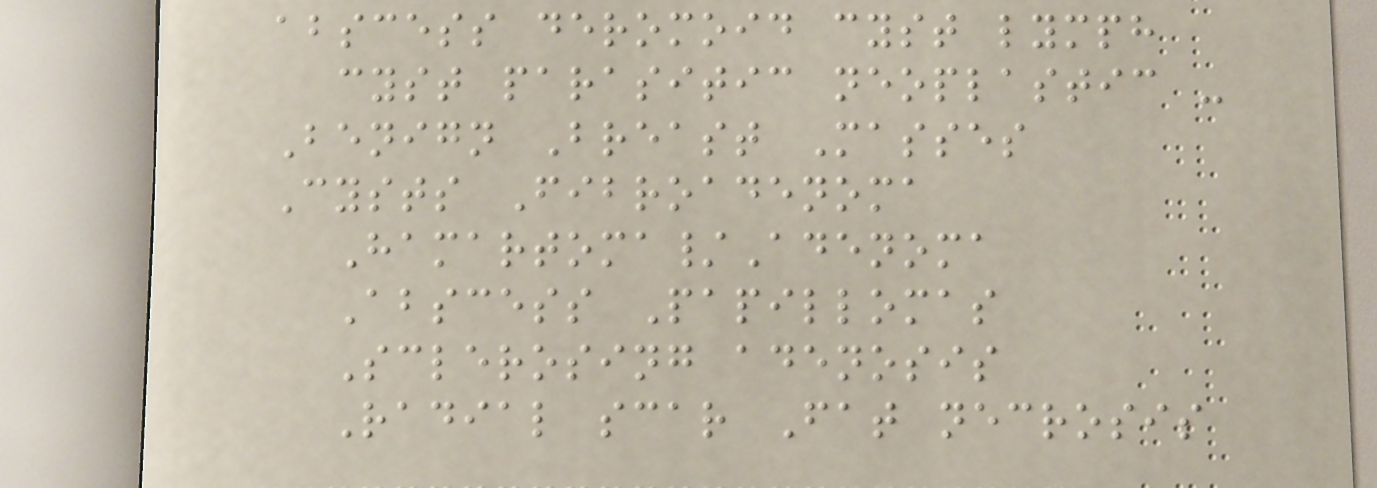abscess deromoid cyst lymph
cyst parasitic neoplastic -
Benign Breast Masses
Cysts Fibroadenoma
Hamartoma/Adenoma
Abscess Papillomas
Sclerosing adenosis
Radial scar Fat necrosis
